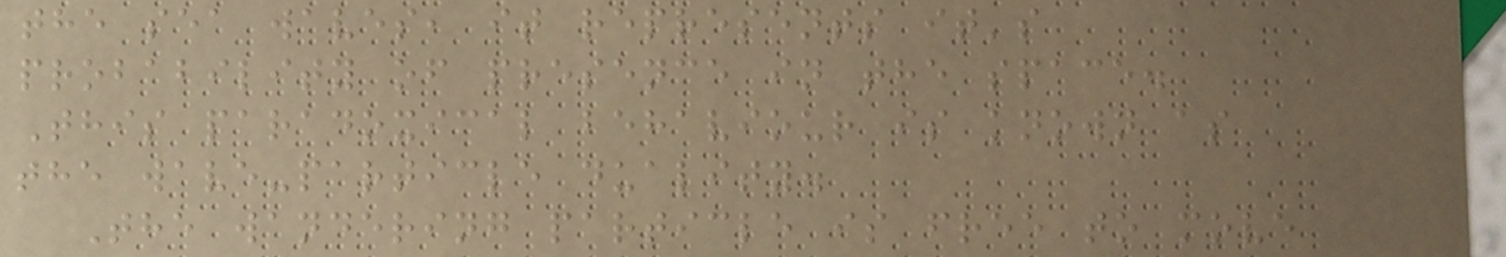the sea waves, it represents it's
probability of presence in the space.
This paradoxical behaviour is known as
the wave-particle duality.
The wandering particle is free to move
